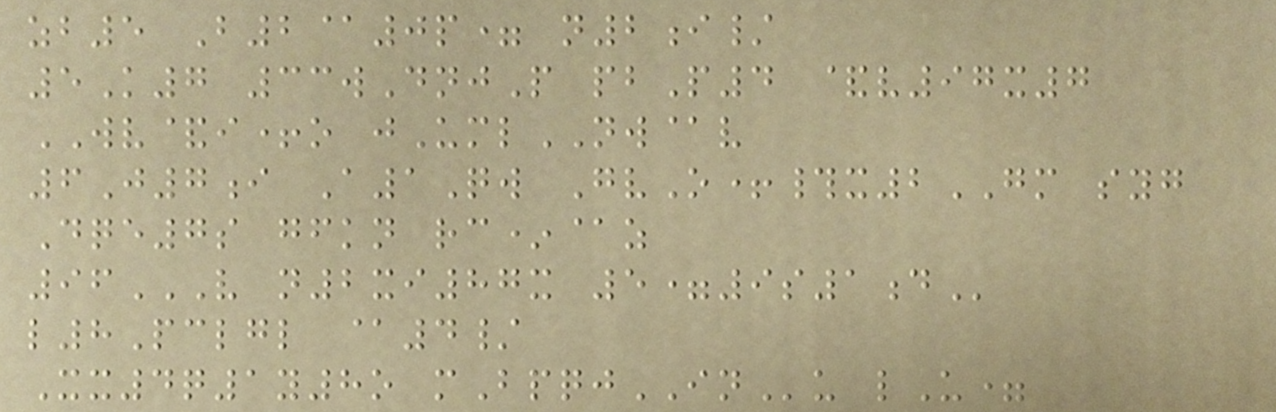zb5 B2@0p= n2i/
5K7 33wDnjP pbP4 &v97x7
WV&i+o jUmlNW@v
6J7i A1Qw GvO+#x2GM syg
Dqe7s gfkn rc*@z
96V N2XI87X 5=9S1D
l8Pclgl @4/
Xx4q1y8o mBpqjINu lU=
